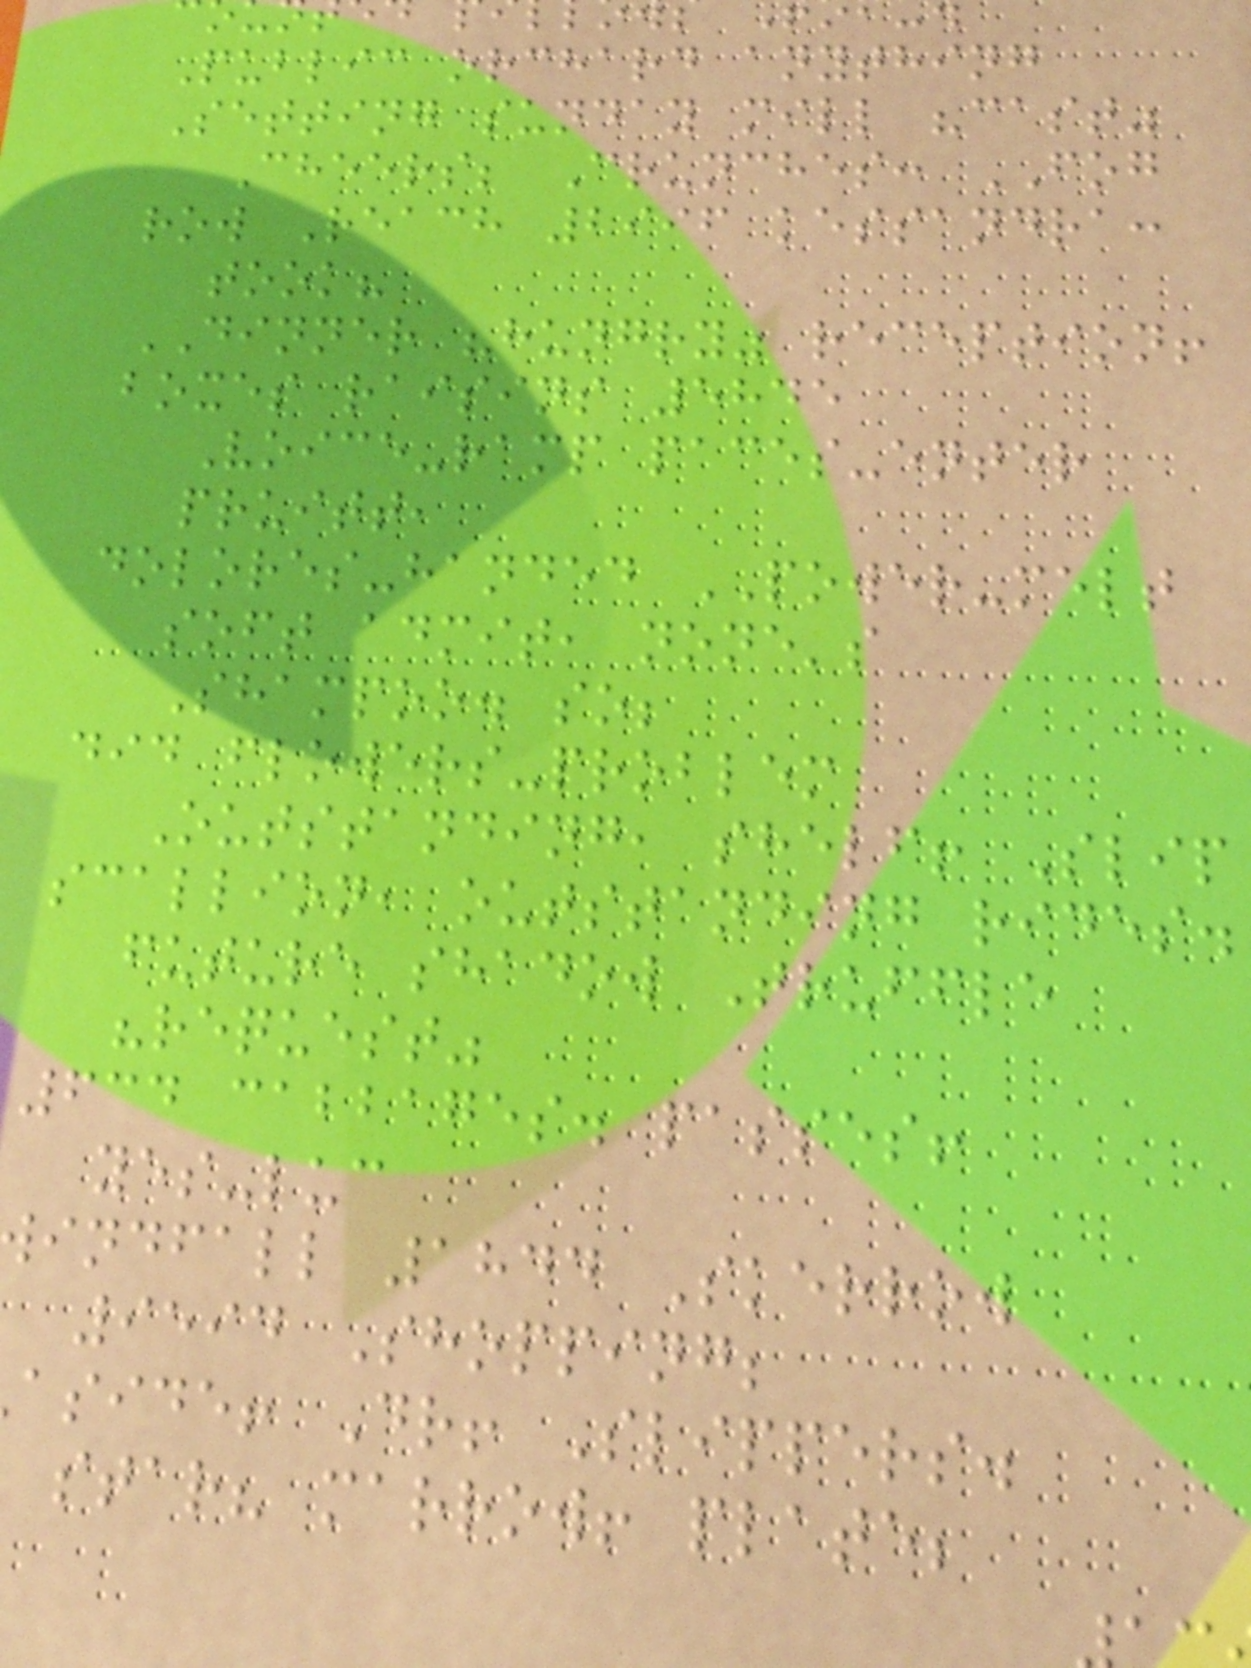Public orchard anything
Setting sunday mill "cast"
Cheers; Crunches: FOG
row Reach 2996 kessandra:
took?
DINNER "hungry" reception!
boxes raisins 5845
Voice-ramp paces-enter
pruitt,
dolores-handed POWER-melt
soft admit, none's
Shampoo. so;
did flowers-problem
Outstanding, shelf! Slip
scallion, outstanding rides.
future shadow Truffle
"request"
634 cabbages. passes!
yes-luc
indfall 1844 Skerrow
9594 Shopping;
aside! Dr! Slippers.
star? marrow! plate;
